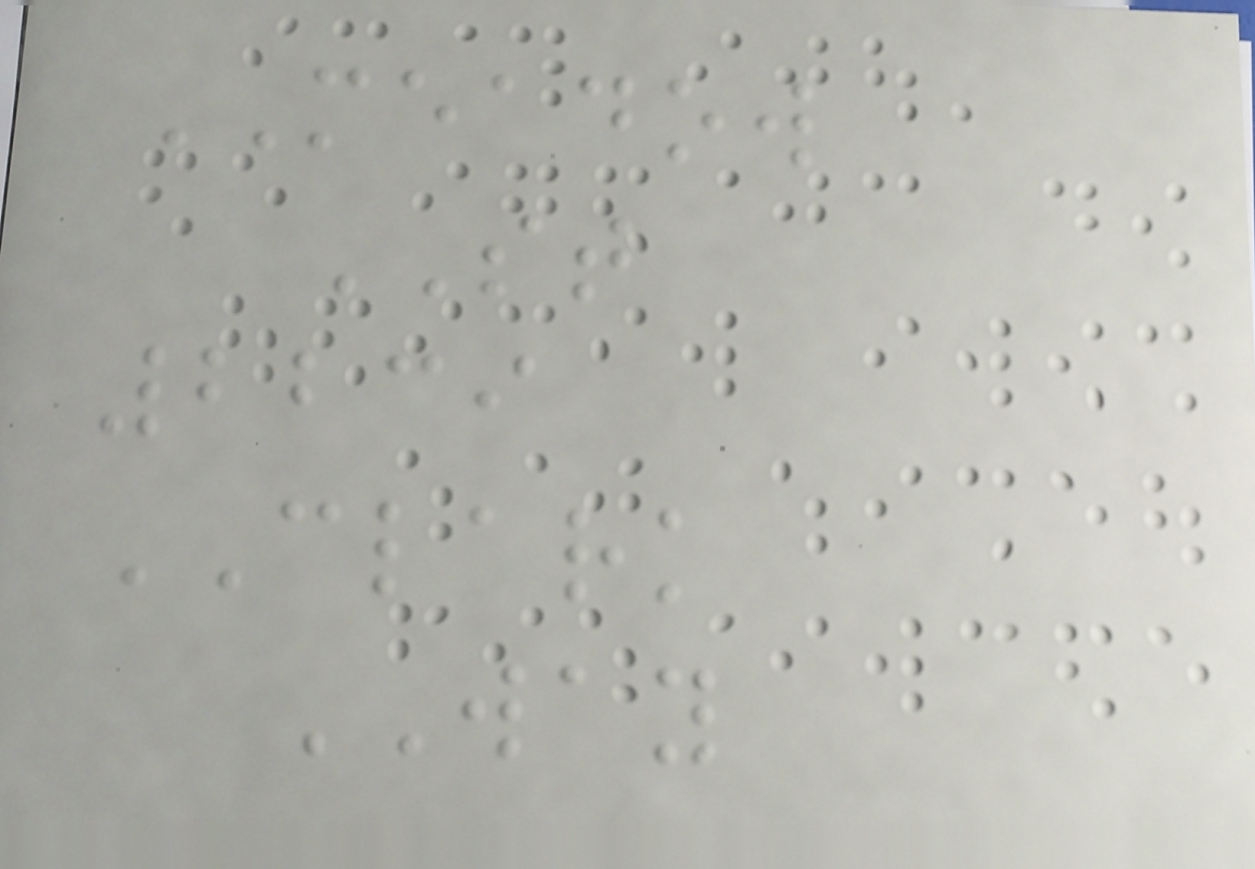MEADOW
ST
2239
CLARK
WAY
